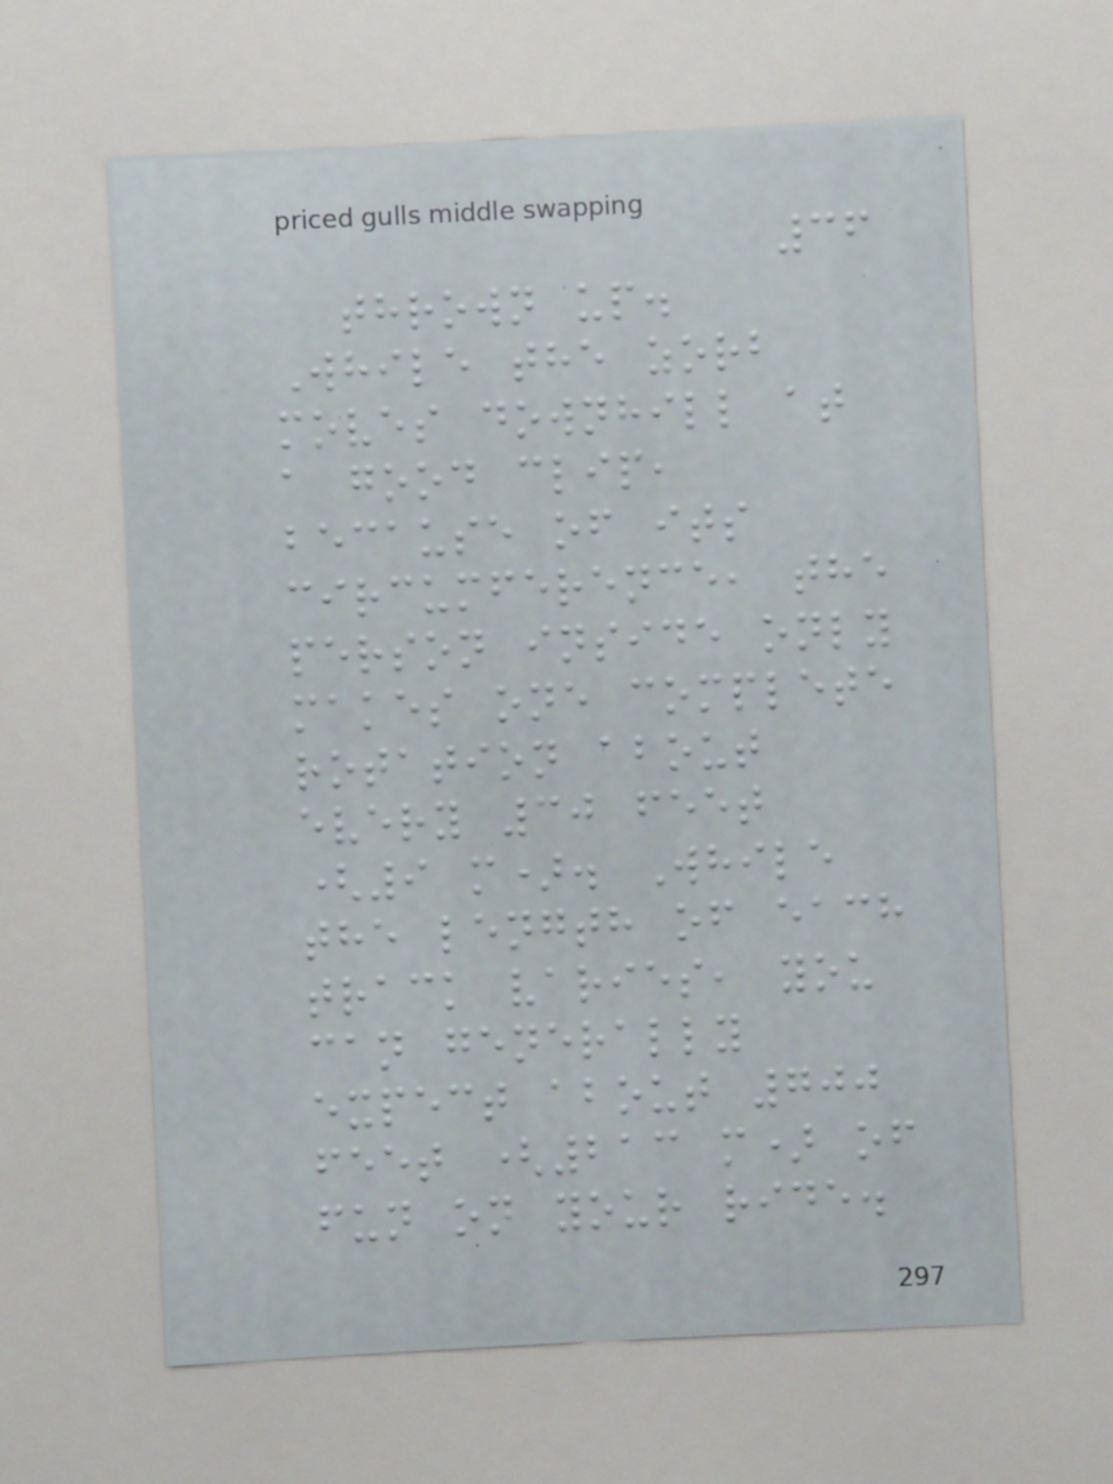36
thrown up.
While the zorb
moves downhill at
a good clip,
because of its
circumference, the
person inside only
makes one complete
rotation about
every 30 feet
(9 m). While
the length of each
track varies, you
can generally
expect about 700
feet (213 m) of
fun on your ride.
